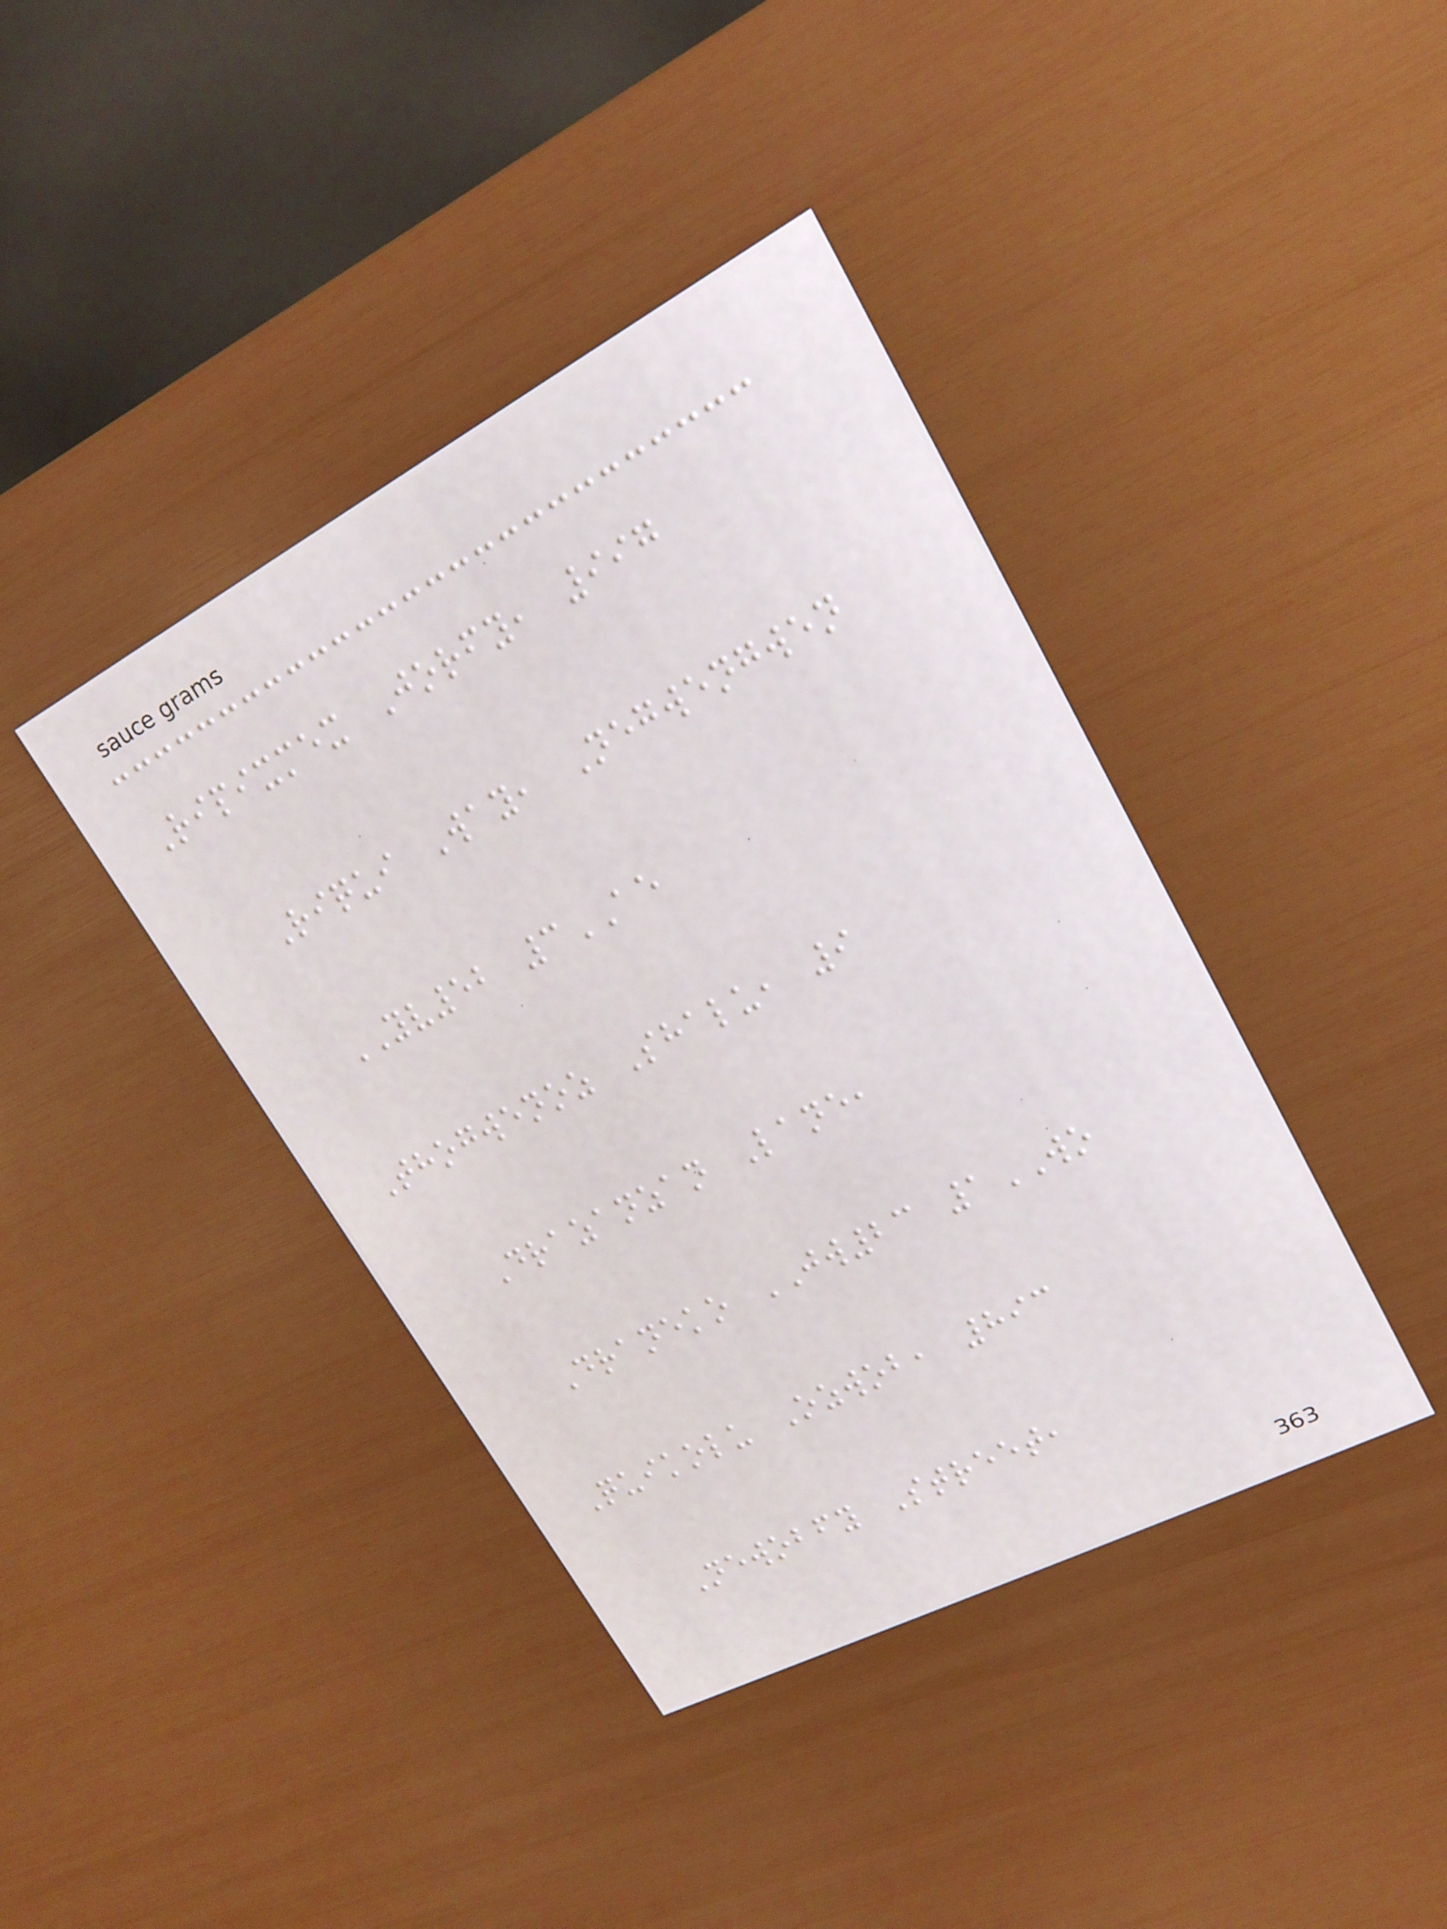Ripixmex Jorfy, 997
Riqui Way, Negwengwen
YV52 3AE
Thogwenoz Shalu, 9
Drazanzan Lane,
Draneko JW23 1WO
Quikolu Ozwob, 893
Newobfy Street,
